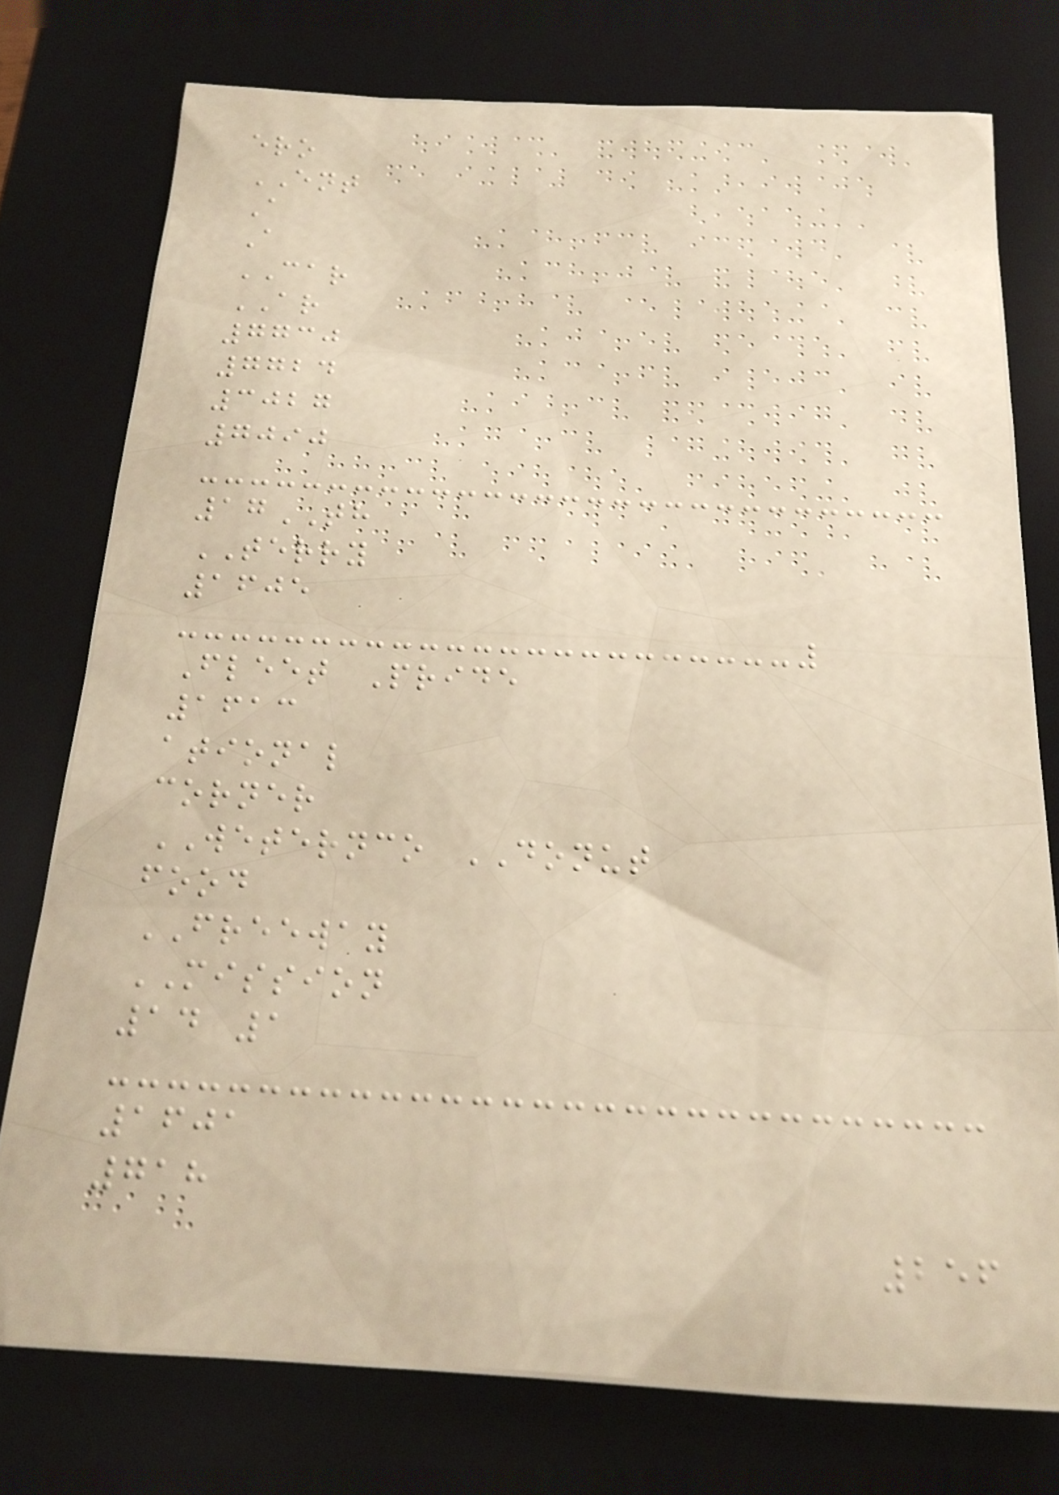ero
ENT
A
A
CAR
AR
7730
7724
3027
7090
17TH
TERRY
1605
Fleet Pride
1613
ational
corner
WETERNCO DONUT
food
FREEWAY
MISSION
14 1
1601
718
256
